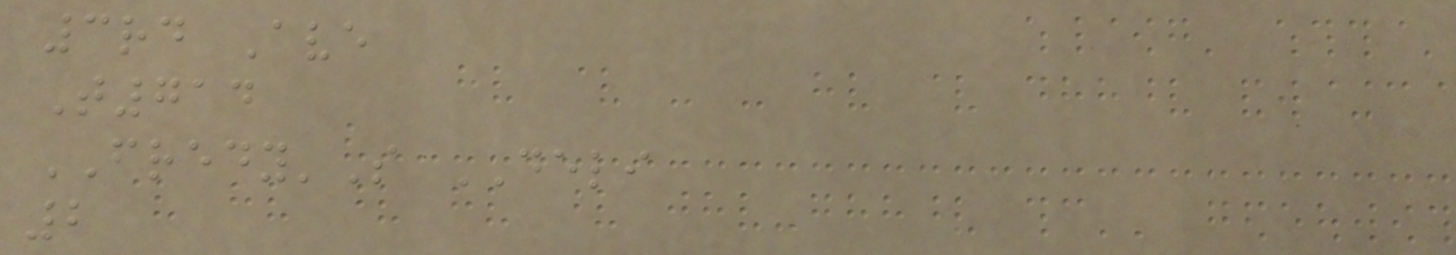3rd Ave
T714
FREDY'S DELI
2
